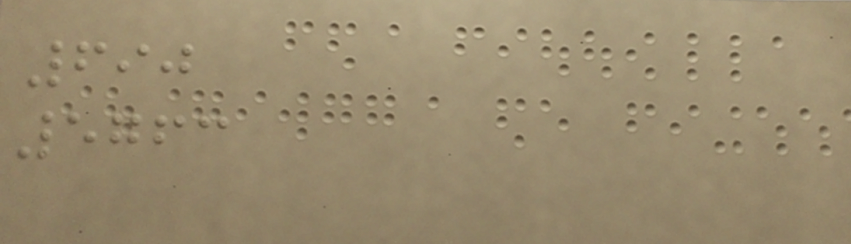690
5763
